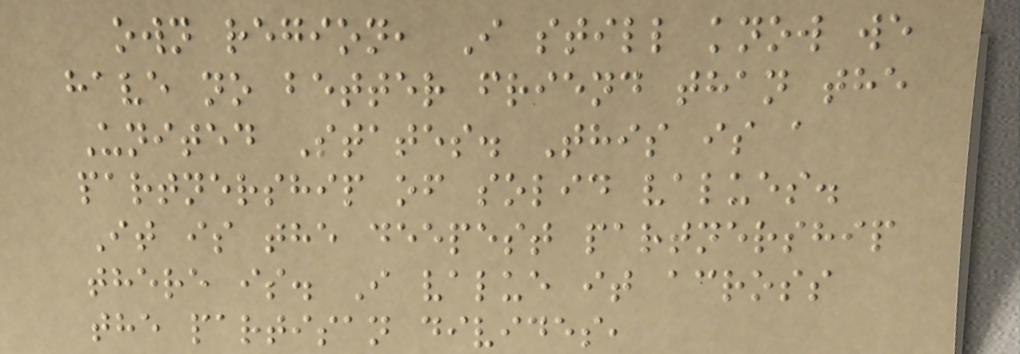own region, I still know we
have no better friend than the
United States. This is a
partnership of solid values.
It is the deepest partnership
there is. I value it across
the partisan divides,
